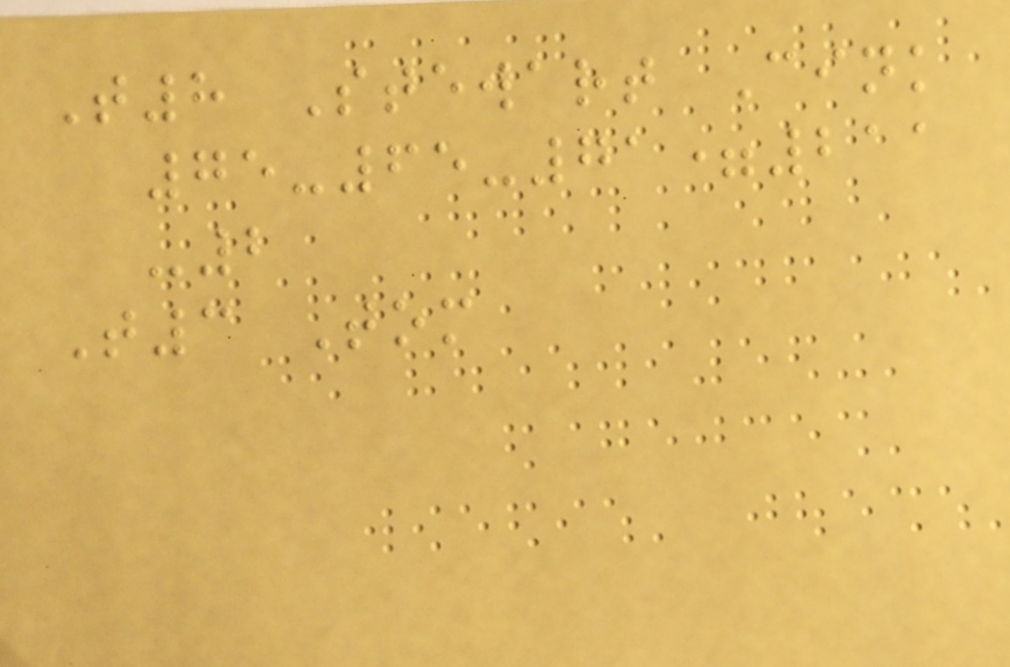T8 Stewart Cink
75-65-71=211
-2
T3 Tom
